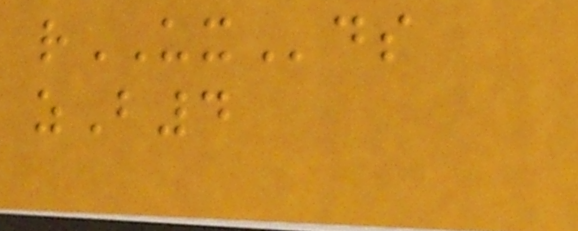rUXds
zB4
